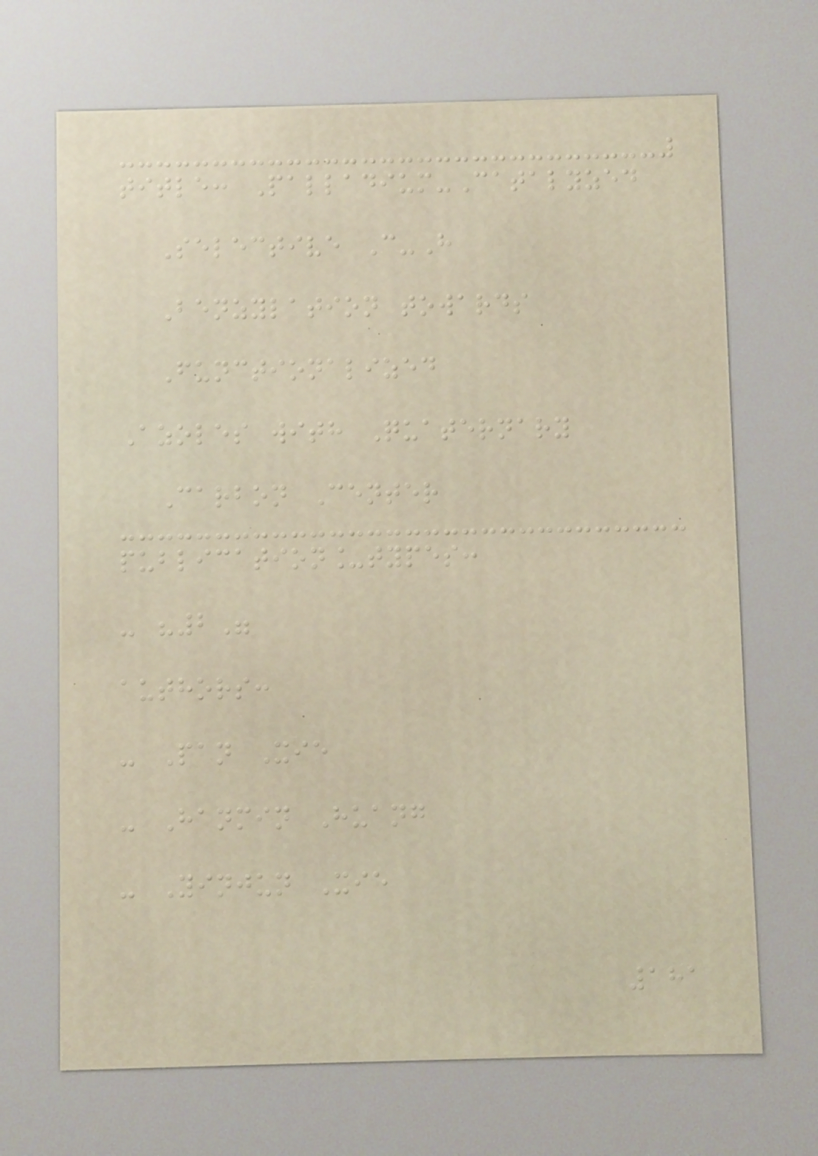title: Palladium-Catalyzed
Selective C-H
Benzylation towards
Functionalized
Azoles with Quaternary
Carbon Center
publication_types:
- "2"
authors:
- Pan Xie
- Hanmin Huang
- Yinjun Xie
181
